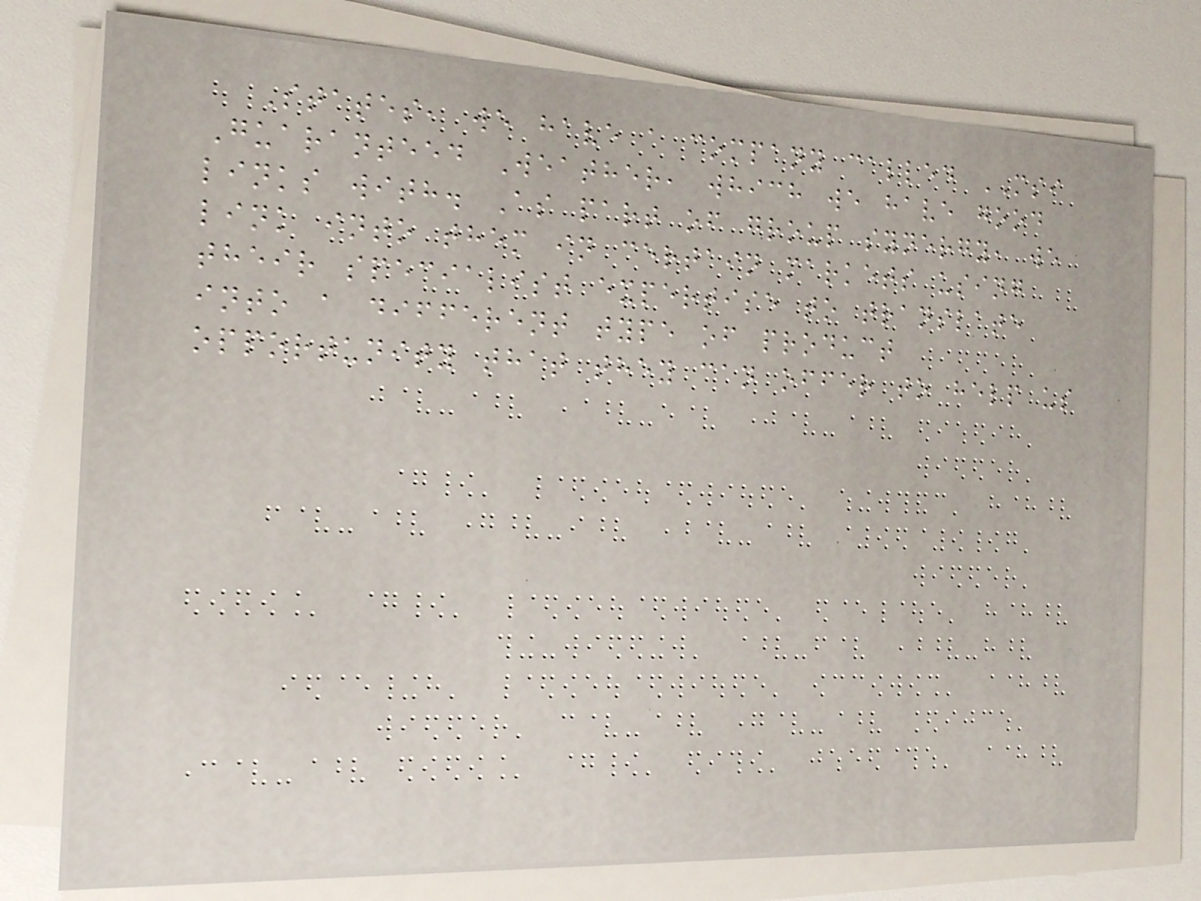States, we have a company called MSI
Guaranteed Weather, which we have good
links with. As part of group synergy, we
link into them in certain markets using
their specialist expertise to translate
into a different type of product
opportunity that they can offer to help us
